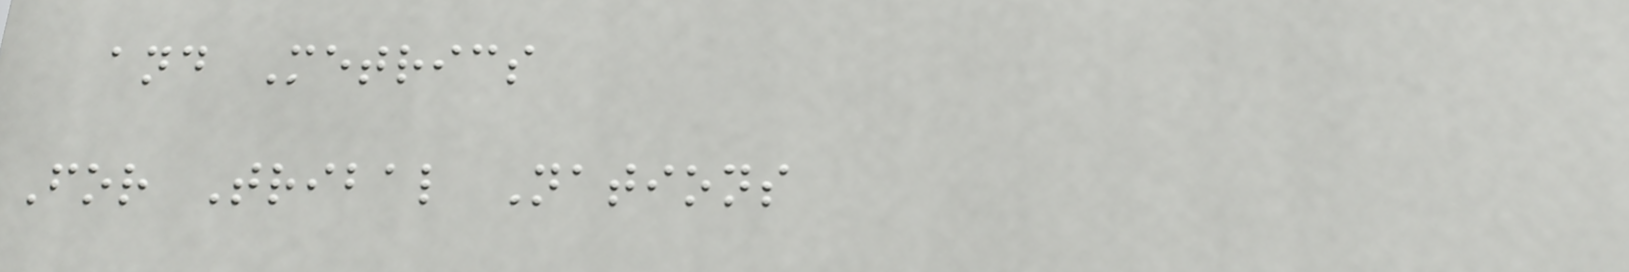and Metrics
For Tribal Nations
